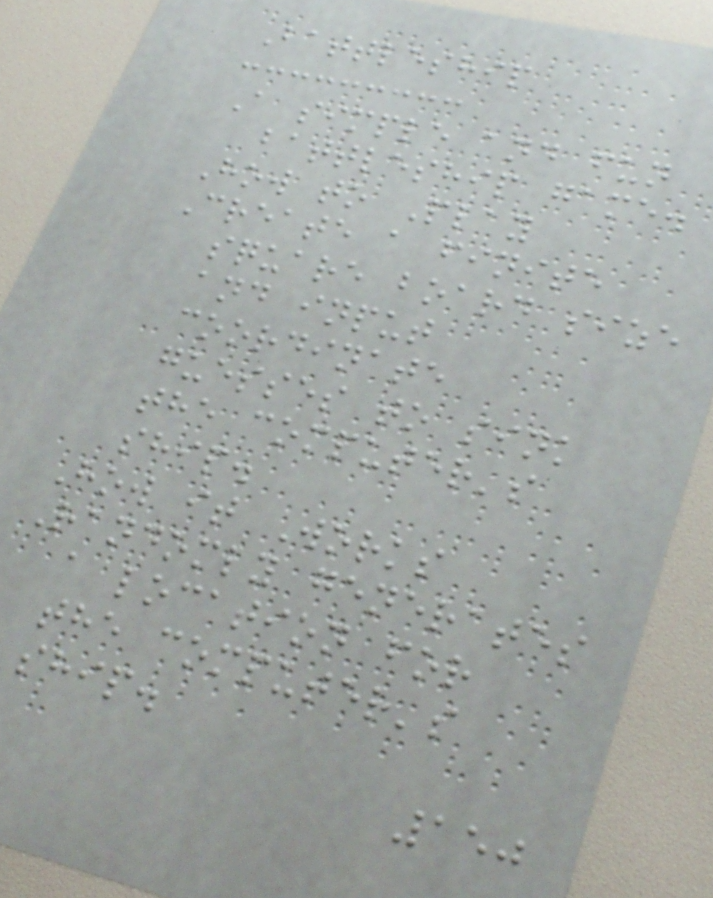Battleship
A simple and fun
battleship game.
How to Play
Create a finite
square board size
and input
coordinate
guesses to sink
the computer's
ship.
How it Works
Randomly generates
a location for
the computer's
ship.
150
